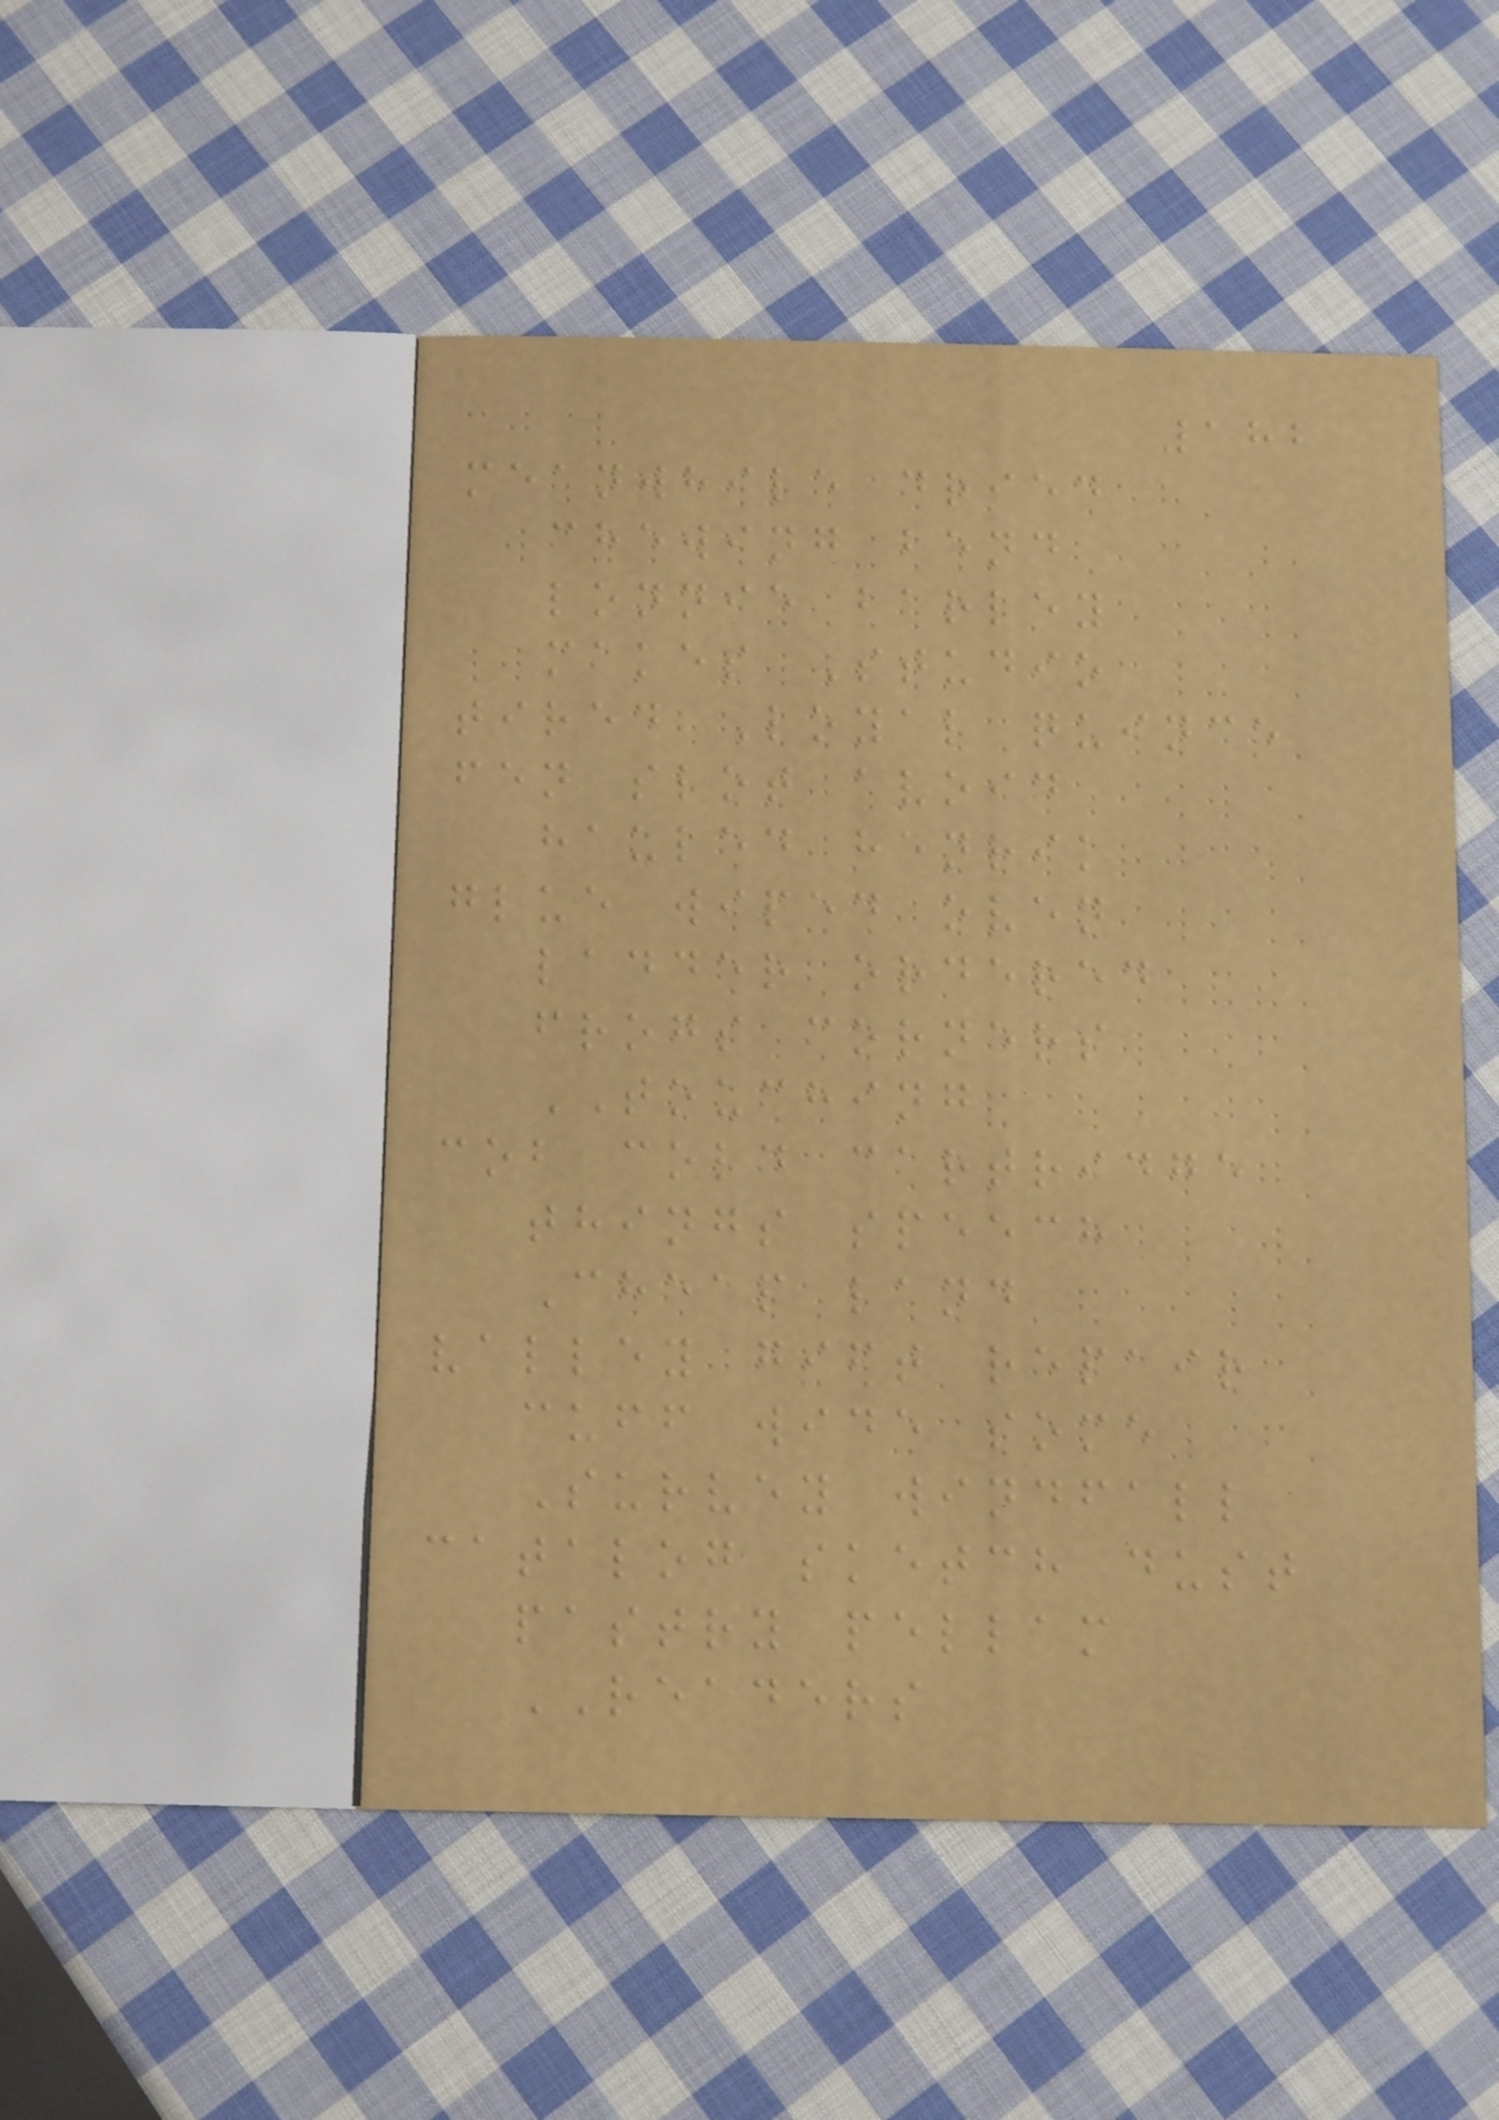182
meanwhile dried
chewing bend
lonnie barley
makes Studio
tired Loyal quince
fen slot avoid
hauled henrik
glue wiped oven
ladder ordered
frogs corners
TOUCHING
cob cold cartridge
things speech
Cheap land
valley gift repair
cuff wide some
Survey windfall
catalog sketch dust
pastry pellam
READERS
